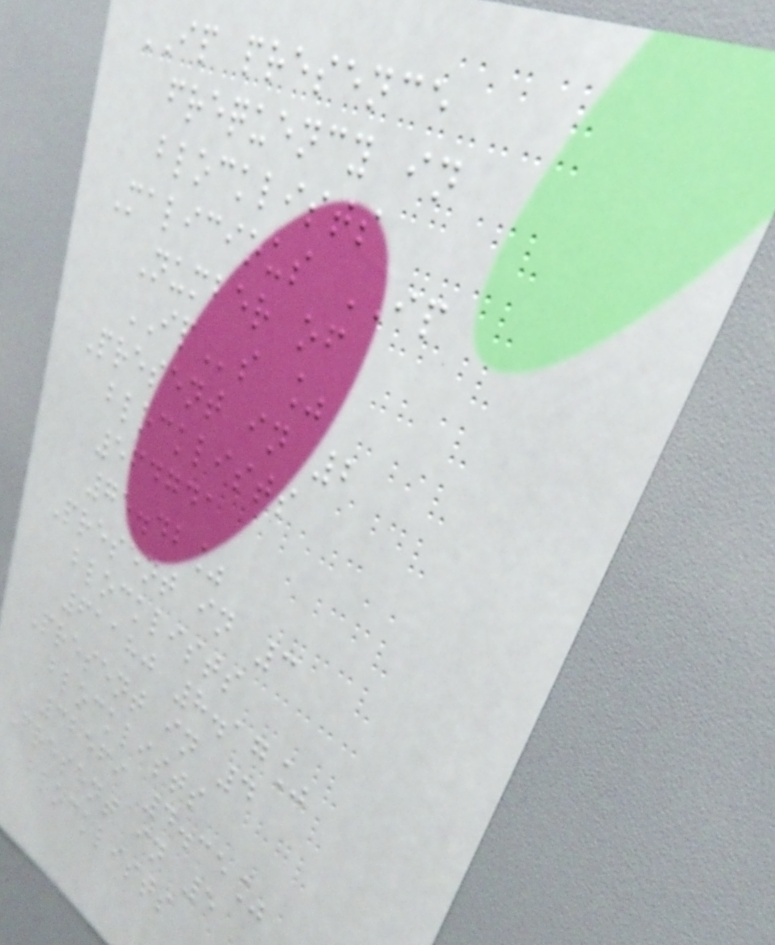IP presence
frequency in
blocklists
Malicious IP
Number of
IPs %
Present in 2
blocklists
564741
75.42%
Present in 3
blocklists
61180 8.17%
Present in 4
blocklists
32569 4.35%
Present in 5
blocklists
